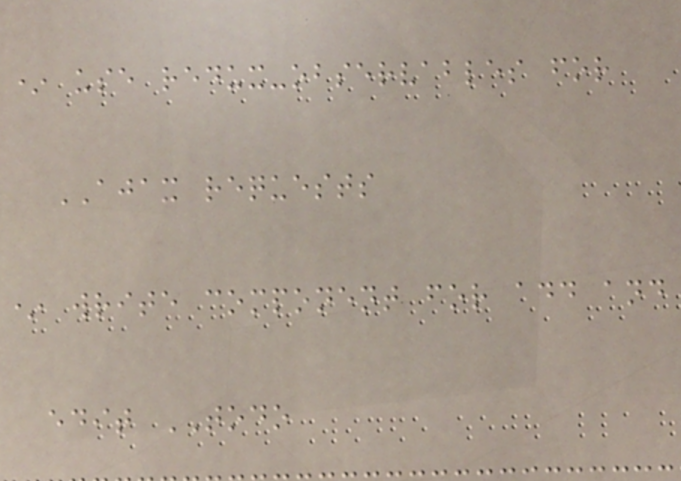* use redux-observables for
AJAX requests
* write component for add and
edit TODO
